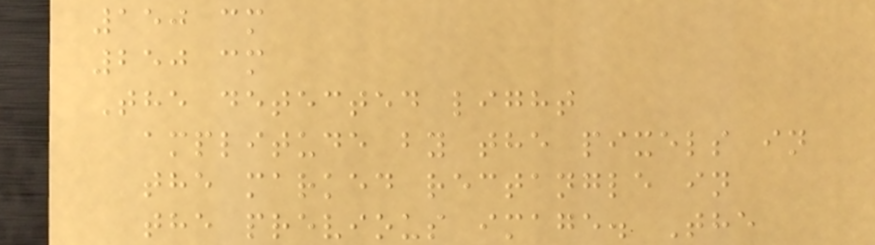150 cm
250 cm
The detected light
amplitude by the pixels in
the marked rectangle in
the previous image. The
